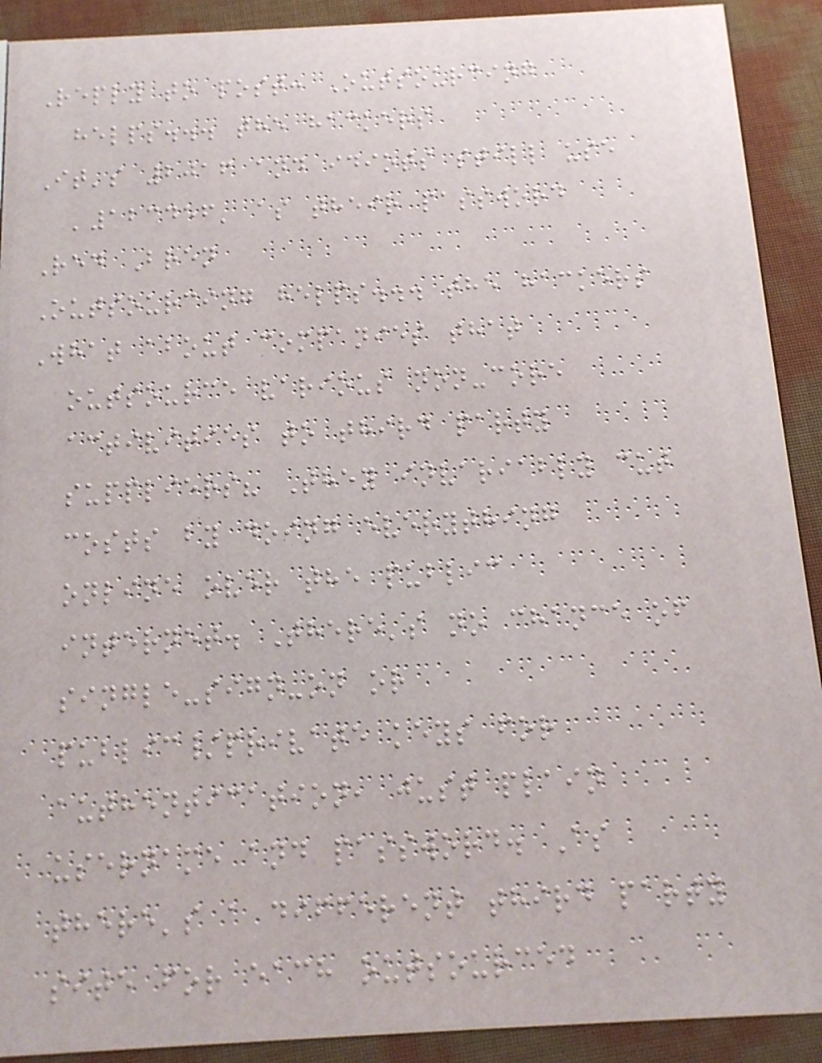Reply to post: Outsourcing
helps... the hackers
It's 2016 and idiots still use
'123456' as their password
Red Bren
Outsourcing helps... the hackers
What about companies that
outsource various non-core
activities to third party
suppliers? They invariably cut
costs by doing everything
online over the public
internet. There's no chance of
single-sign-on or
public/private keys for
authentication, just plain
username and password. As
there's a different third party
site for each outsourced
